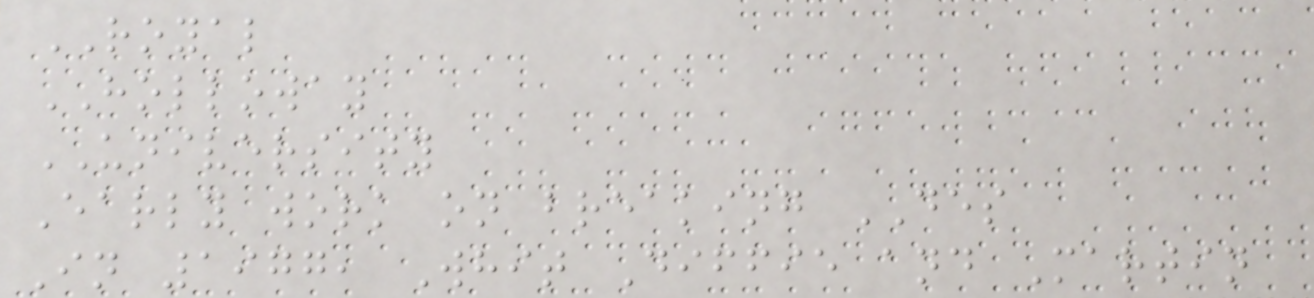ROYAL
HOLLOWAY
UNIVERSITY
Early work on breaking DES
In 1977, Whit Diffie and Martin
